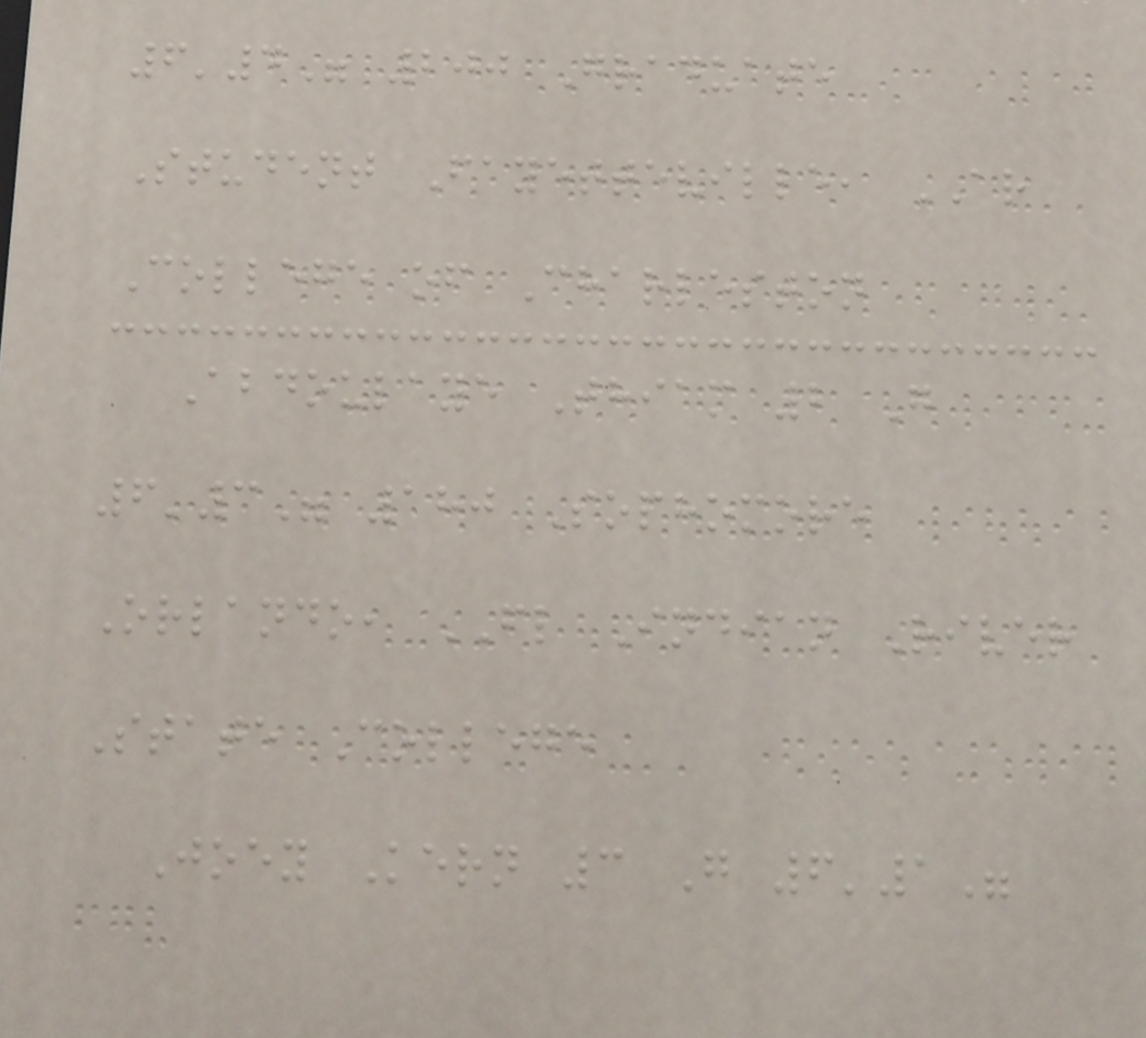6'4" 200 Graduate
Student Fayetteville, AR
College of Charleston
Abdoulaye Thiam 2 G
6'3" 180 Sophomore
Orlando, FL Indian River
State College
Joey Kern 3 G 6'1"
